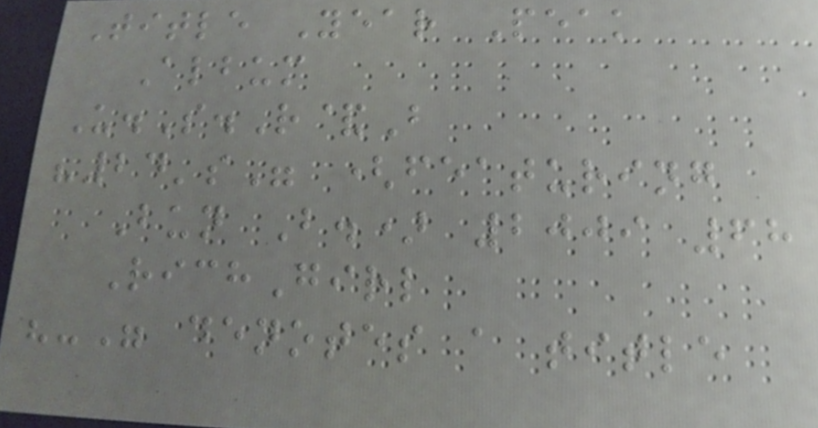Title Year Peak
Album
U.S.R&B
"24's" (featuring
Bun B.) 2009 68
RichGirl
"-" denotes a title
